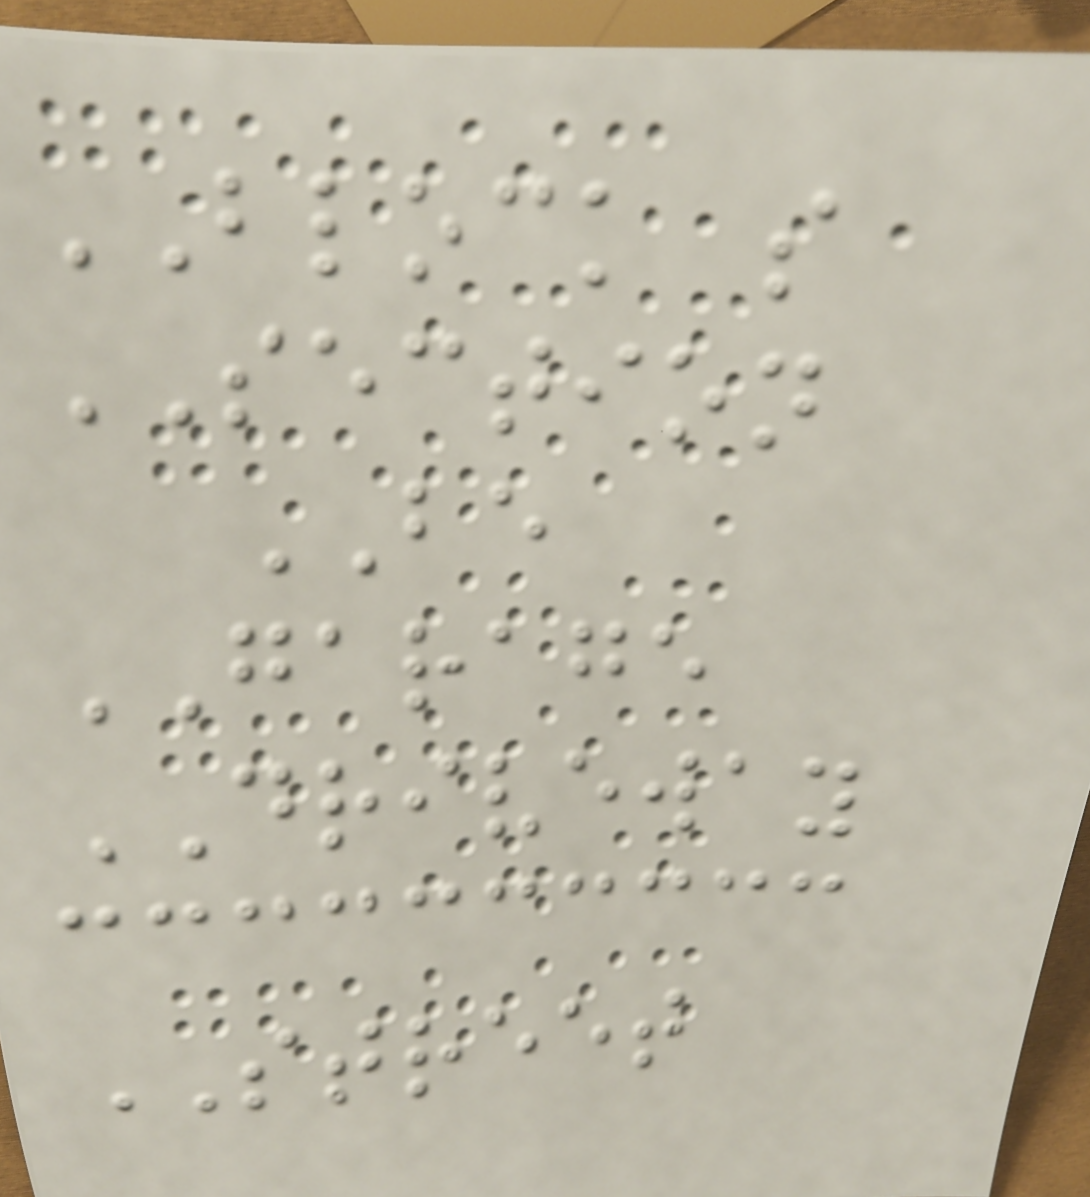BLOCK s
SECTION
BE
GARAGE
DRIVEWAY
STREET
